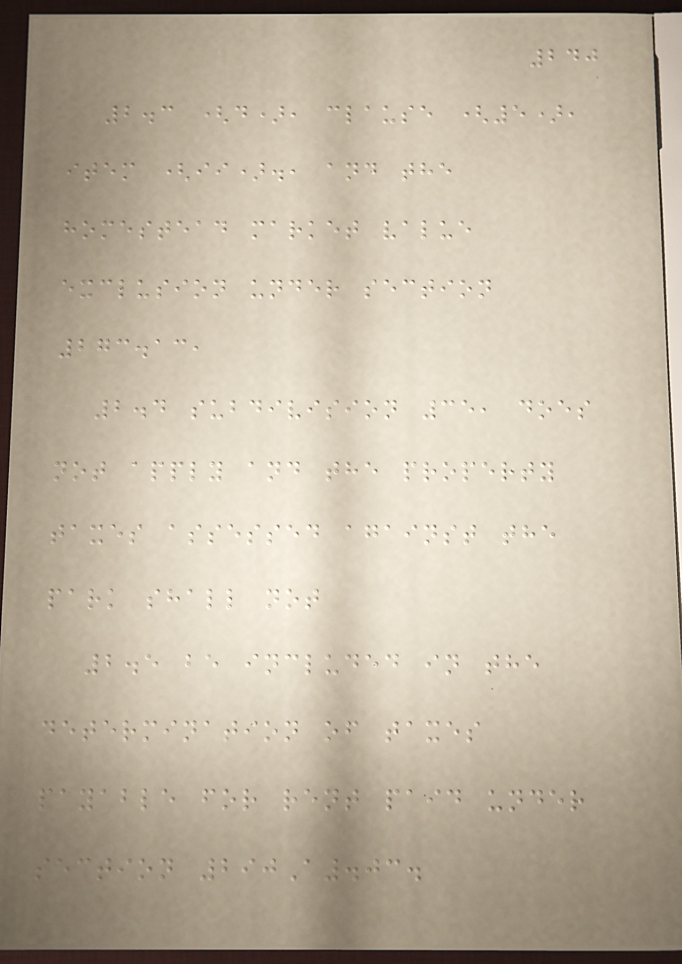240
2.3 (d), clause (5),
item (ii)., and the
homestead market value
exclusion under section
273.13,
2.4 subdivision 35, does
not apply and the property
taxes assessed against the
park shall not
2.5 be included in the
determination of taxes
payable for rent paid under
section 290A.03.
